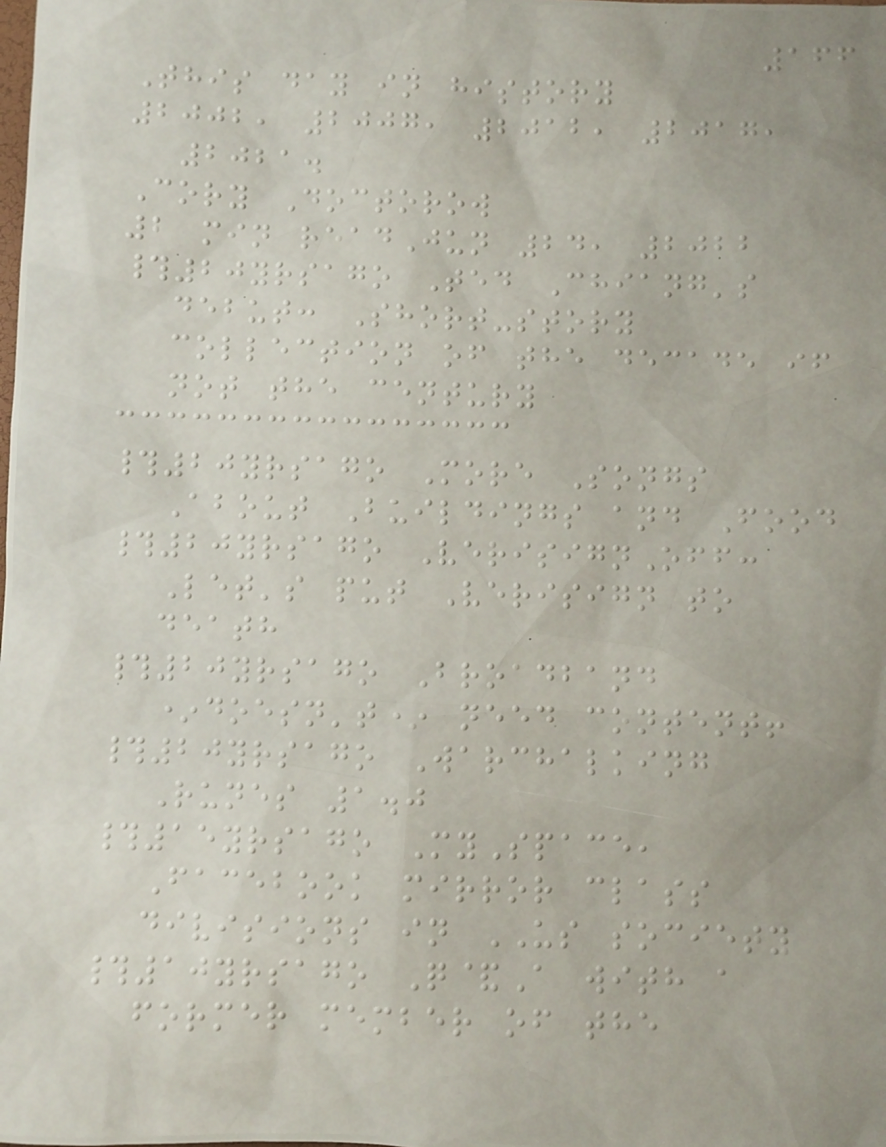166
This day in history
2002, 2007, 2012, 2017,
2021.
Cory Doctorow
2 min readJun 24, 2022
#20yrsago Ted Chiang's
debut: Short-story
collection of the decade if
not the century
#20yrsago More Songs
About Buildings and Food
#20yrsago VerisignOff:
Let's put Verisign to
death
#20yrsago Broadband
*doesn't* need content!
#20yrsago Warchalking
Runes 1.0
#15yrsago MySpace,
Facebook mirror class
divisions in US society
#10yrsago Q&A with a
former member of the
